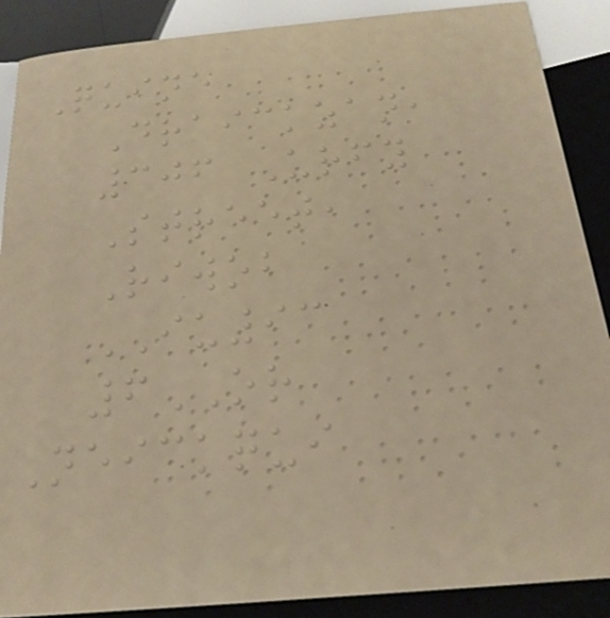Quine
Draickzan,
306 Urfy
Street,
Riwob
IU93
6OR
Neickqui
